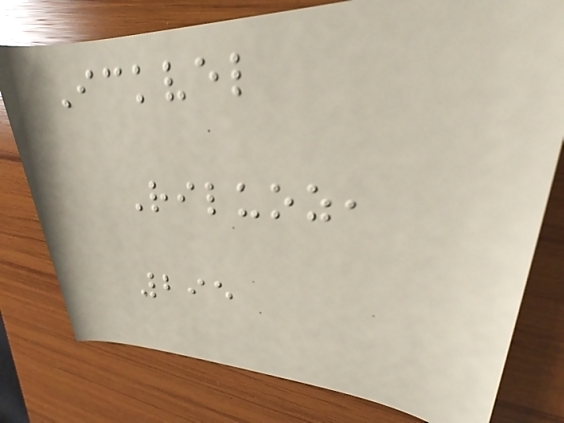Ickvel
Riluoz,
295
